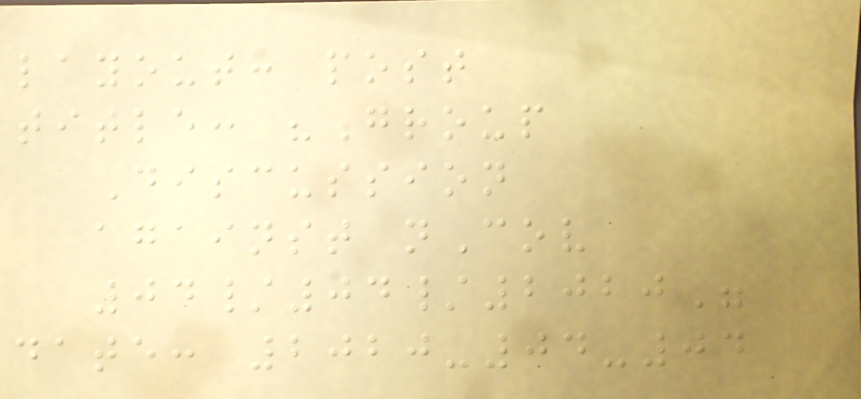layout: post
title: "Group
Discussion
against nCov
04/04/2020"
date: 2020-04-04
